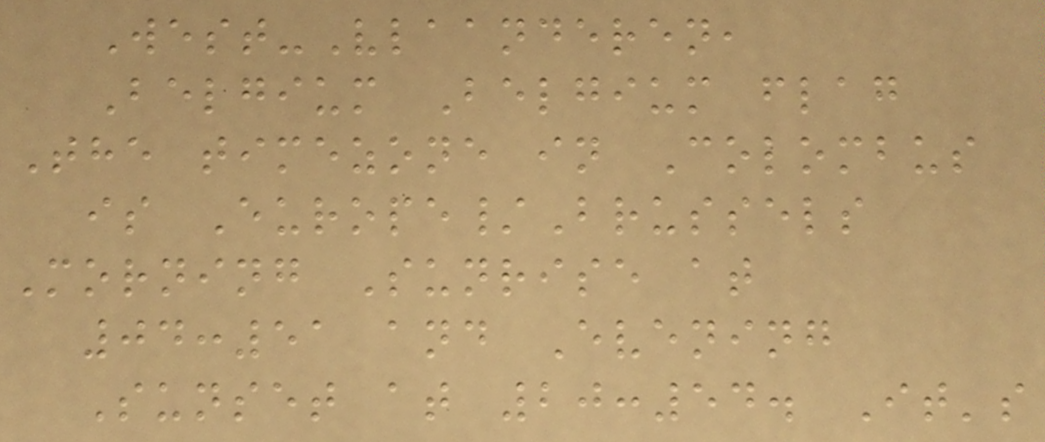West-Vlaanderen,
Belgium Belgium flag
The timezone in Colombus
is Europe/Brussels
Morning Sunrise at
04:51 and Evening
Sunset at 20:54. It's
